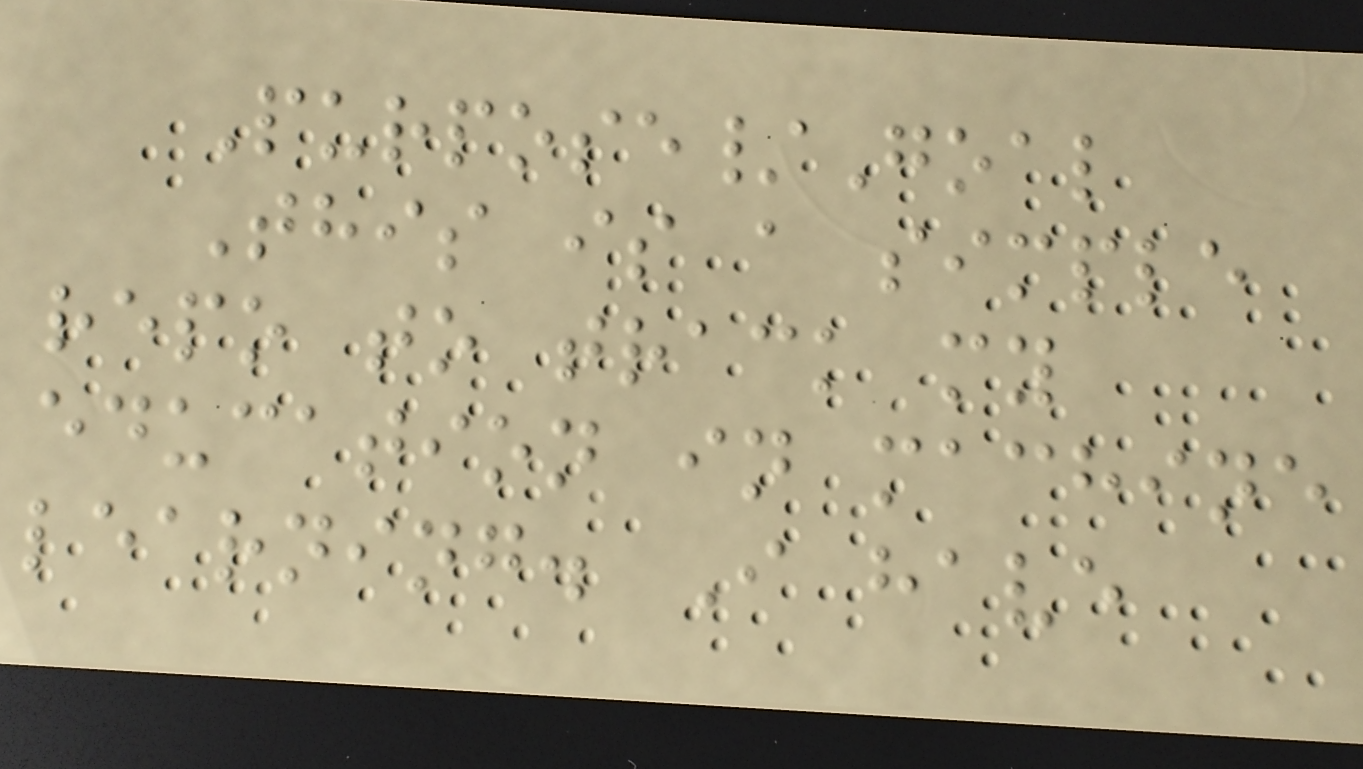Purpose/Goal
This is a simple
repo to track my
education in machine
learning. I have
